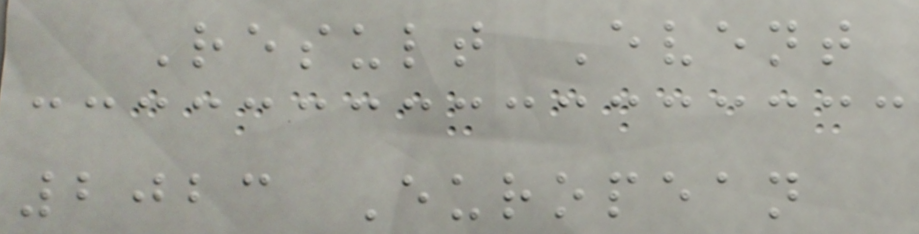Result Event
2023 European
